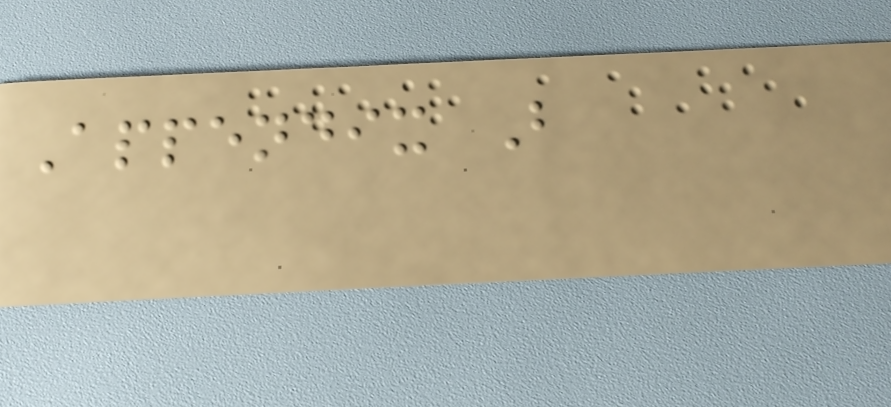Appendix B
